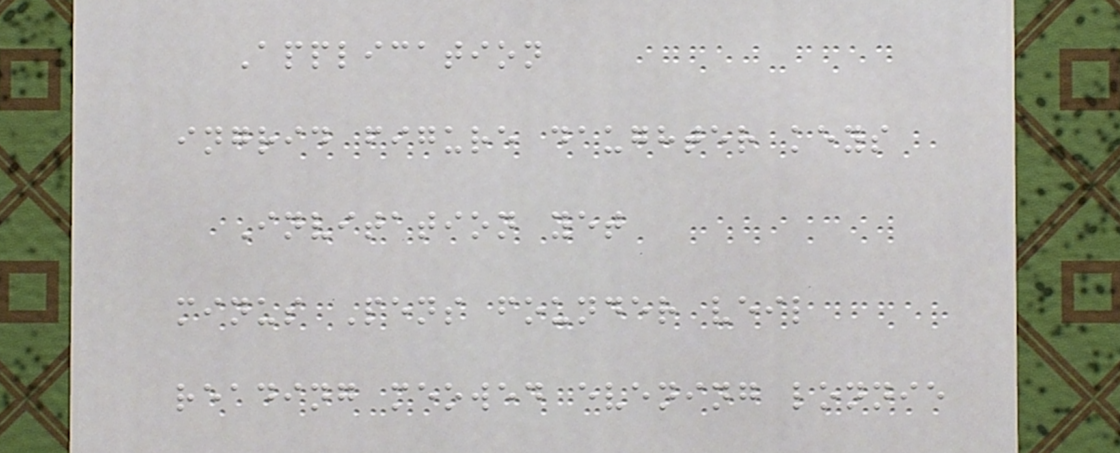Application
ingrid figure daughter keys
Invitation yet
minus Pens founder veil
reading meowed evening lonnie
